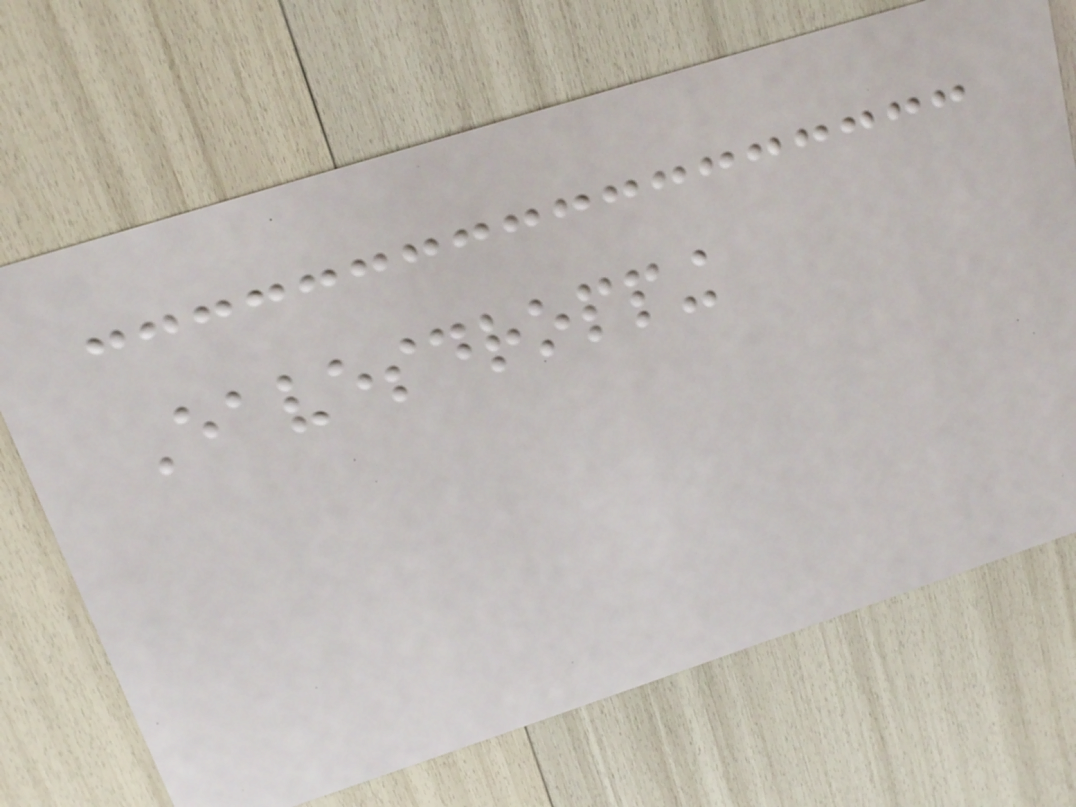Eavesdropping
